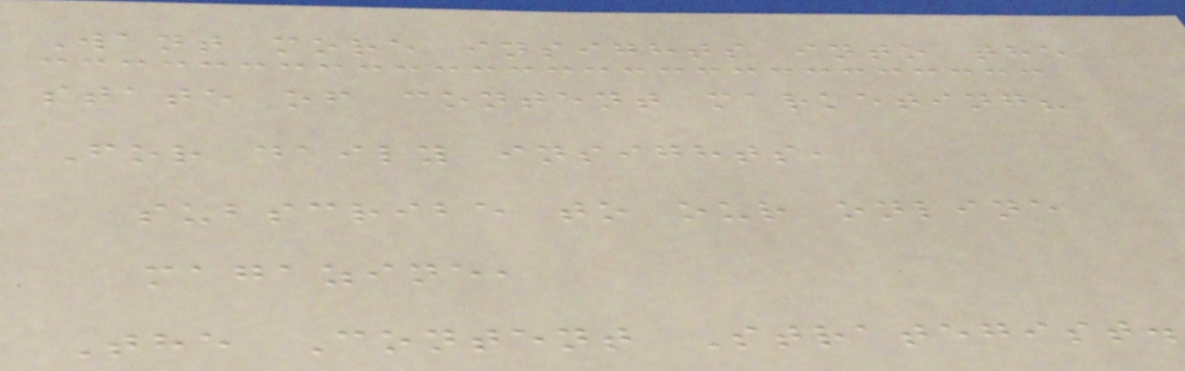Want more insights into the
state of content marketing?
For daily insights,
subscribe to our online
magazine,
The Content Strategist.
